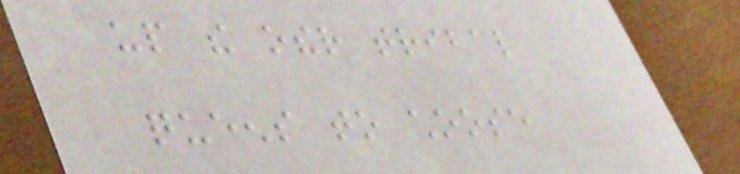up the other tribal
queens to choose
